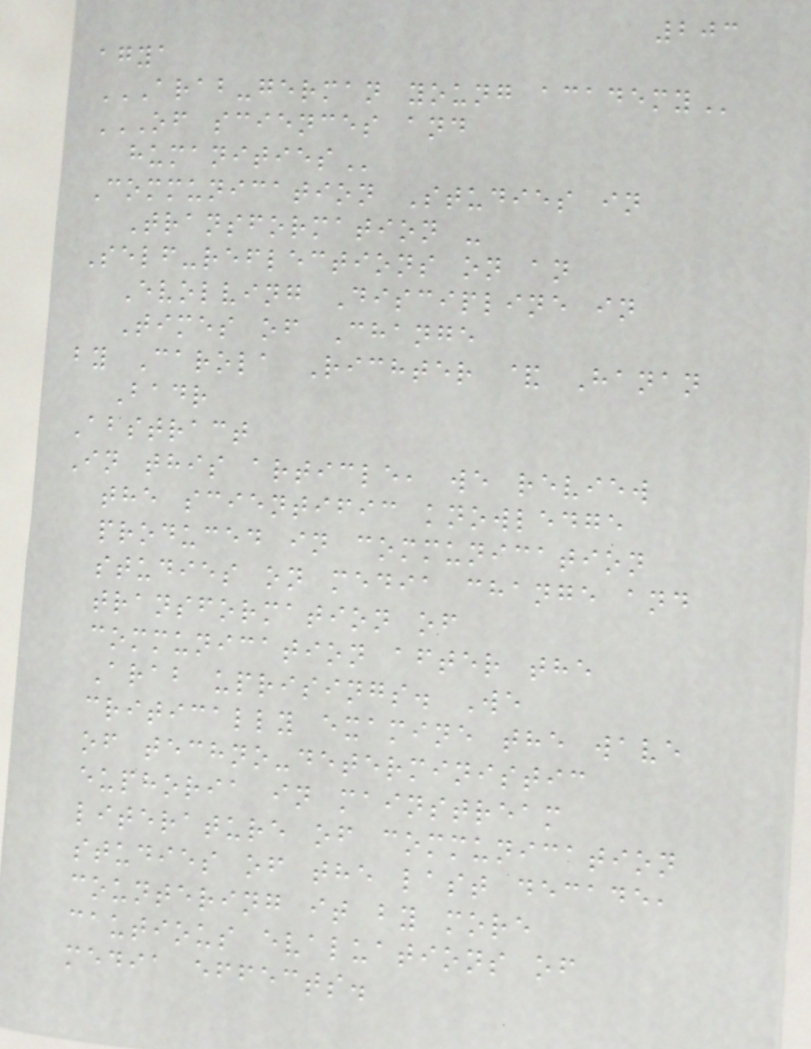203
agya
ARAB-GERMAN YOUNG ACADEMY
OF SCIENCES AND
HUMANITIES
Communication Studies in
Transformation -
Self-reflections on an
Evolving Discipline in
Times of Change
by Carola Richter & Hanan
Badr
Abstract
In this article, we review
the scientific knowledge
produced in communication
studies on media change and
transformation of
communication after the
Arab uprisings. We
critically examine the wave
of techno-deterministic
euphoria in mainstream
literature of communication
studies of the last decade,
countering it by more
cautious evaluations of
media effects.
